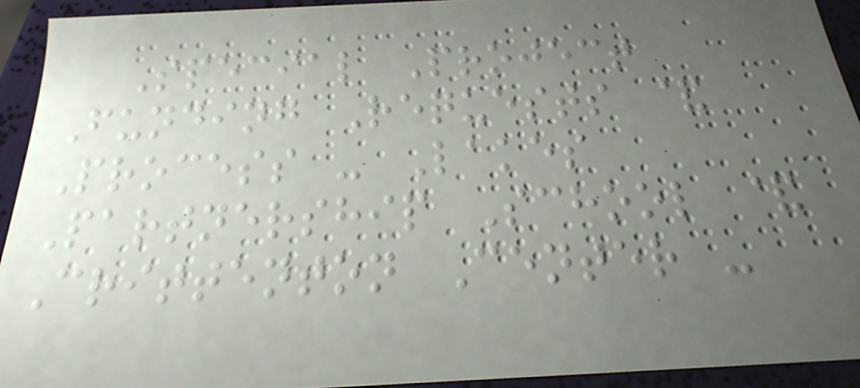Special Project
Funding Requests &
Process - Lakes
Partnership School &
Crittenton Center -
